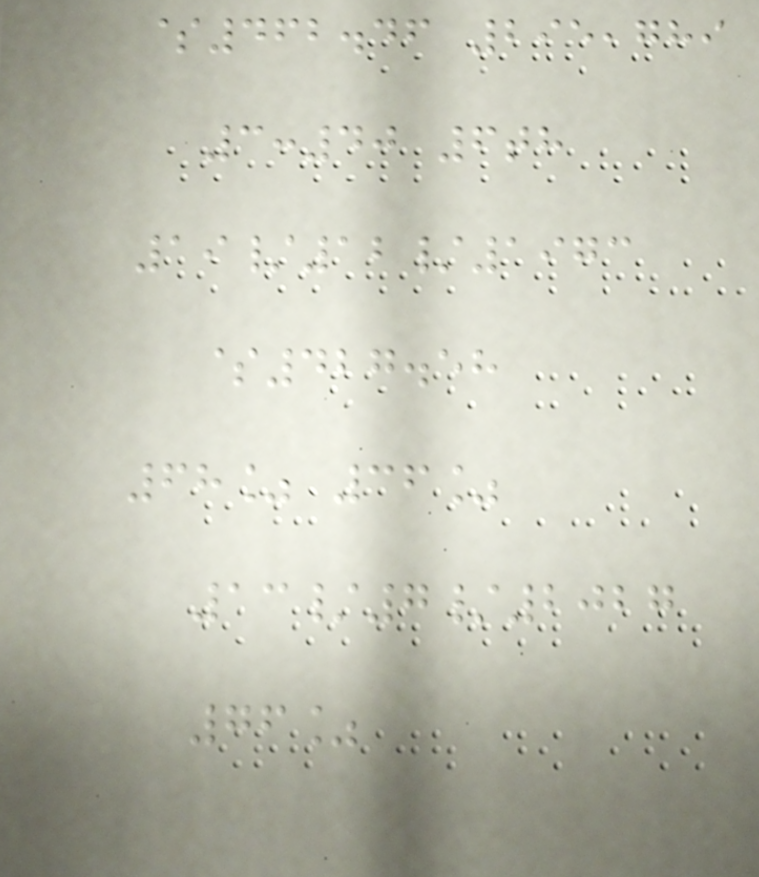$462.46 295,789
3:40 6th
19/12/1973
$427.58
68% 36%
13/7/2027
76%
